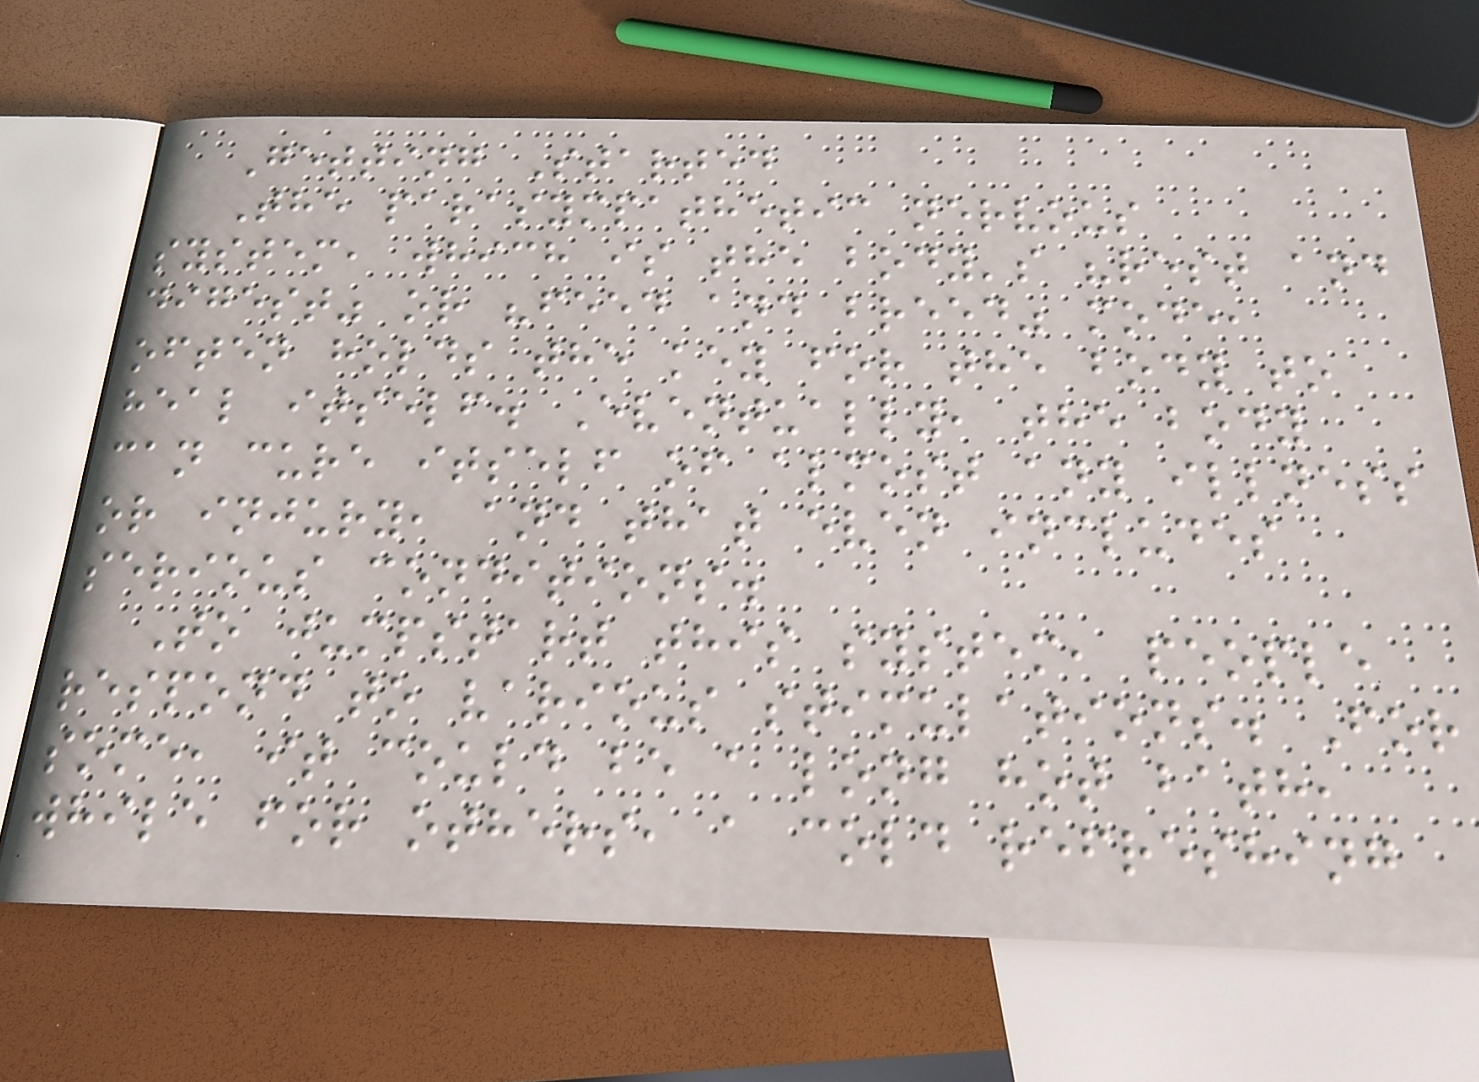Getting Started
The parasympathetic nervous
system, which is the body's "rest and
digest" or "feed and breed" mode,
often holds the key for the body to
heal itself. Eventually, the body
can cure itself of almost any illness
or injury, and that even includes
serious conditions.
To jumpstart this system, people
respond to various stimulations. For
some, it could be a long hot bath,
while for others, a cold refreshing
